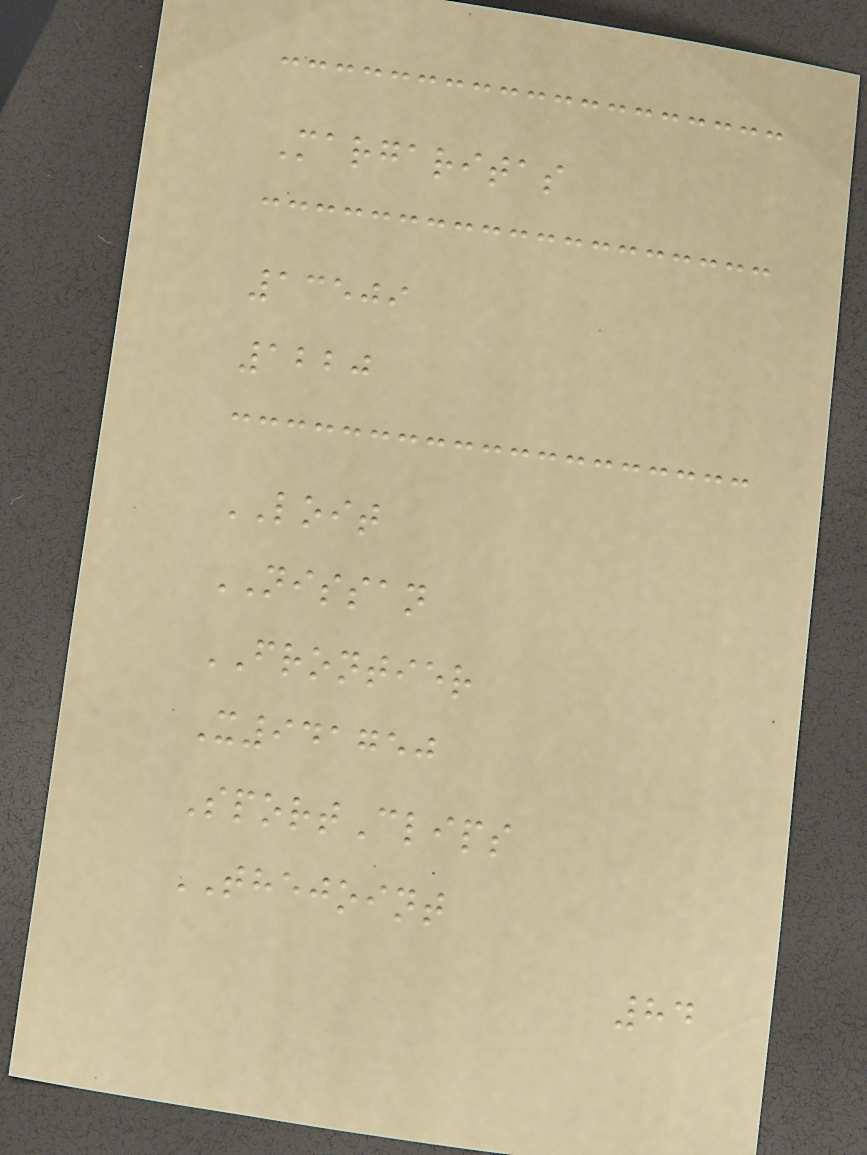Margaritas
13509
1220
LOIT
NISSAN
FRONTIER
X941750
SportClips
THEJOINT
84
